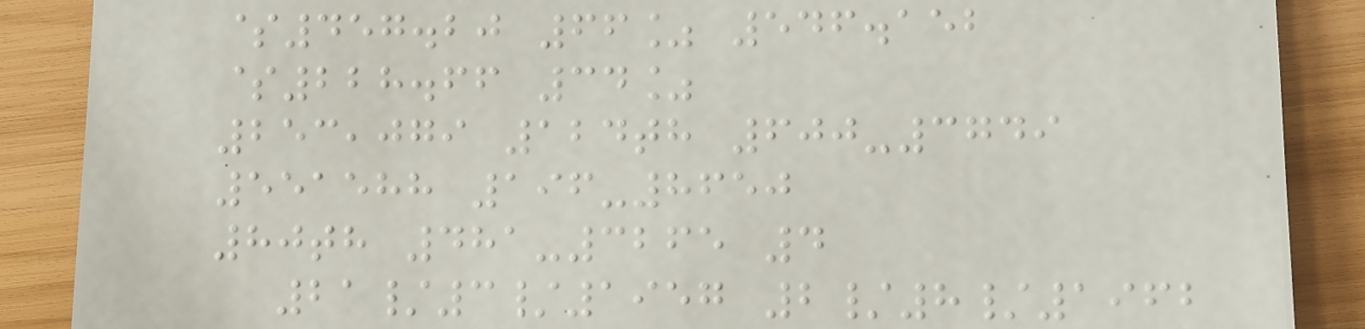$457.20 66% 546.152
$228.66 34%
253,079 124th 600-3749
551588 196-8650
80th 481-3265 4
21/3/1957 2/8/1962
